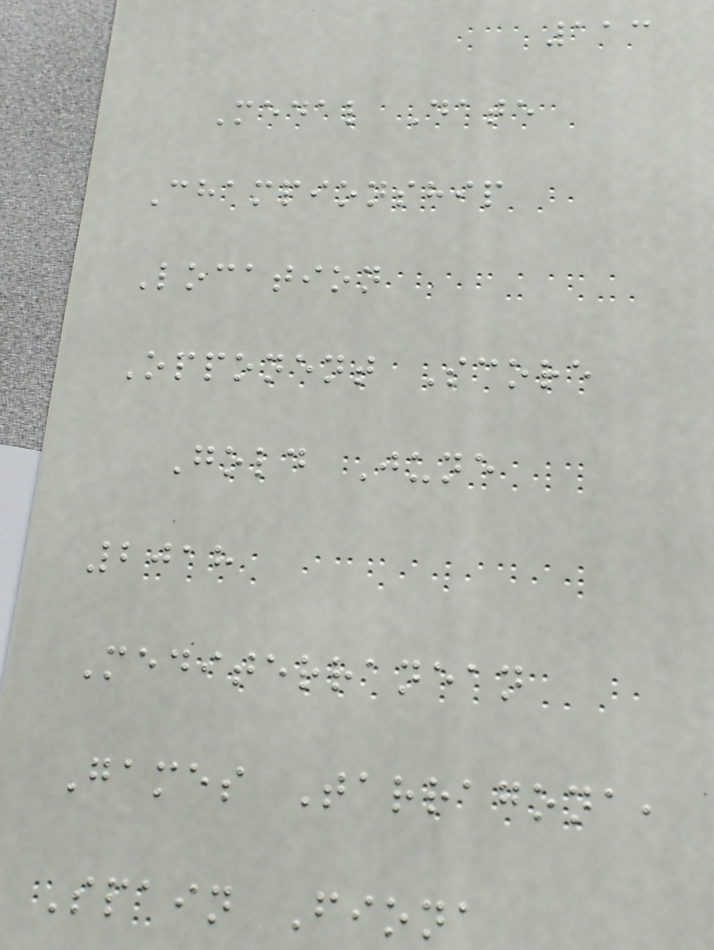113
Medal Date
Championship
Location
Opponent Score
Gold June
2018
Mediterranean
Games Tarragona,
Spain Fiona
